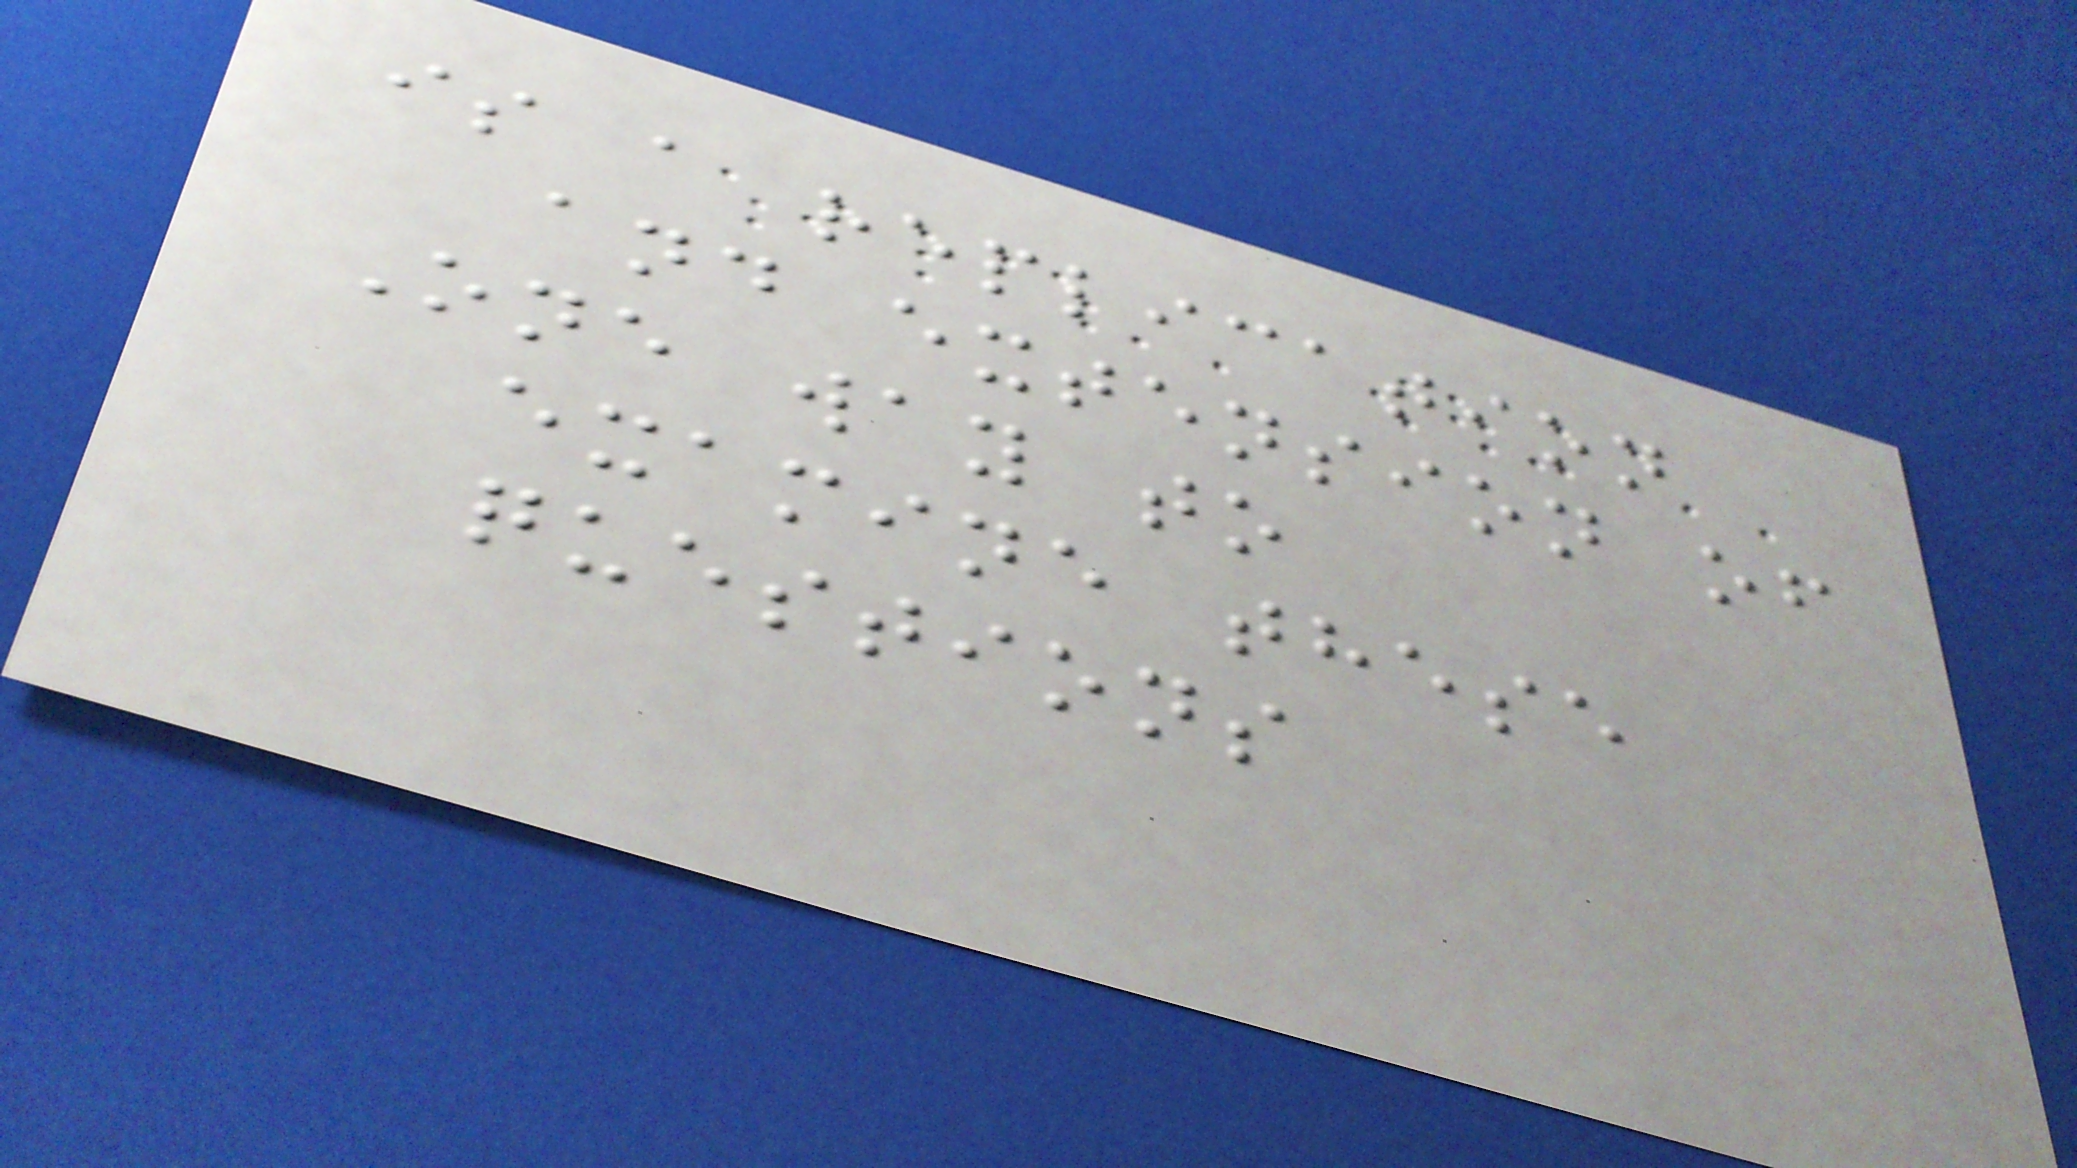is a replication
and extension of
One way to
examine these
questions
